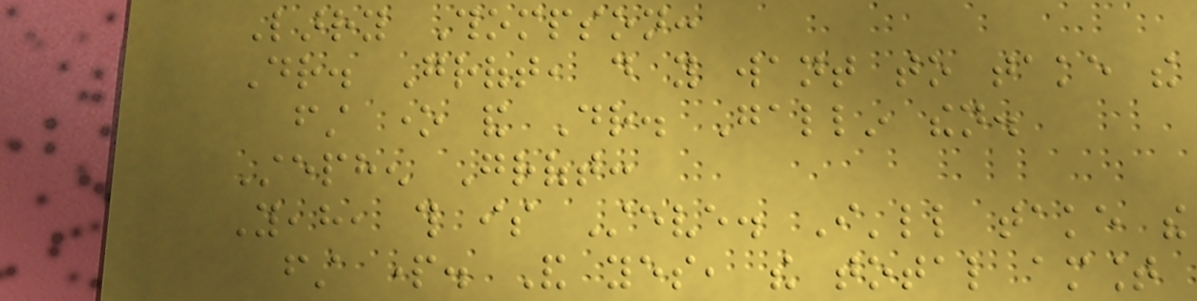Larry Thompson:
Dr. Groft, do you want to take the
first one and Dr. Gallin then.
Stephen Groft:
Yeah, this is Steve. I'll take the
first part. And yes, the total amount
